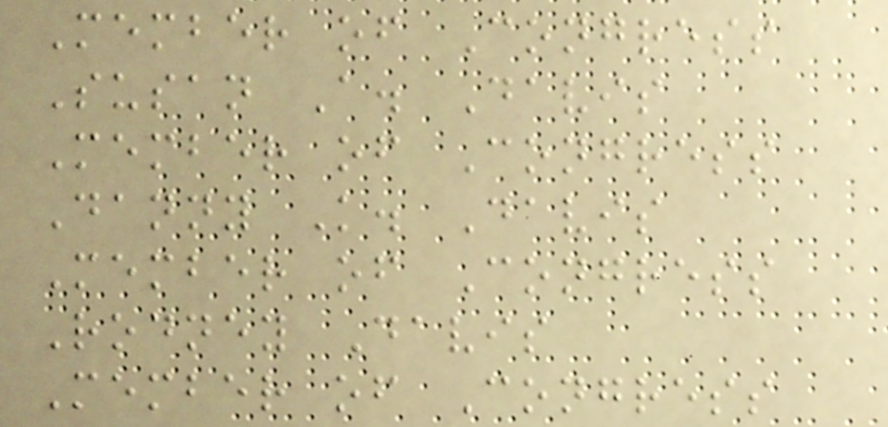Member of Congress
Susan A. Davis
Member of Congress
Danny K. Davis
Member of Congress
Rodney Davis
Member of Congress
